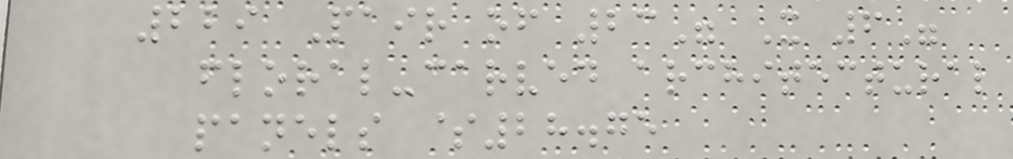229 Pair of 23" X 6"
floral-carved architectural
panels $28.75
